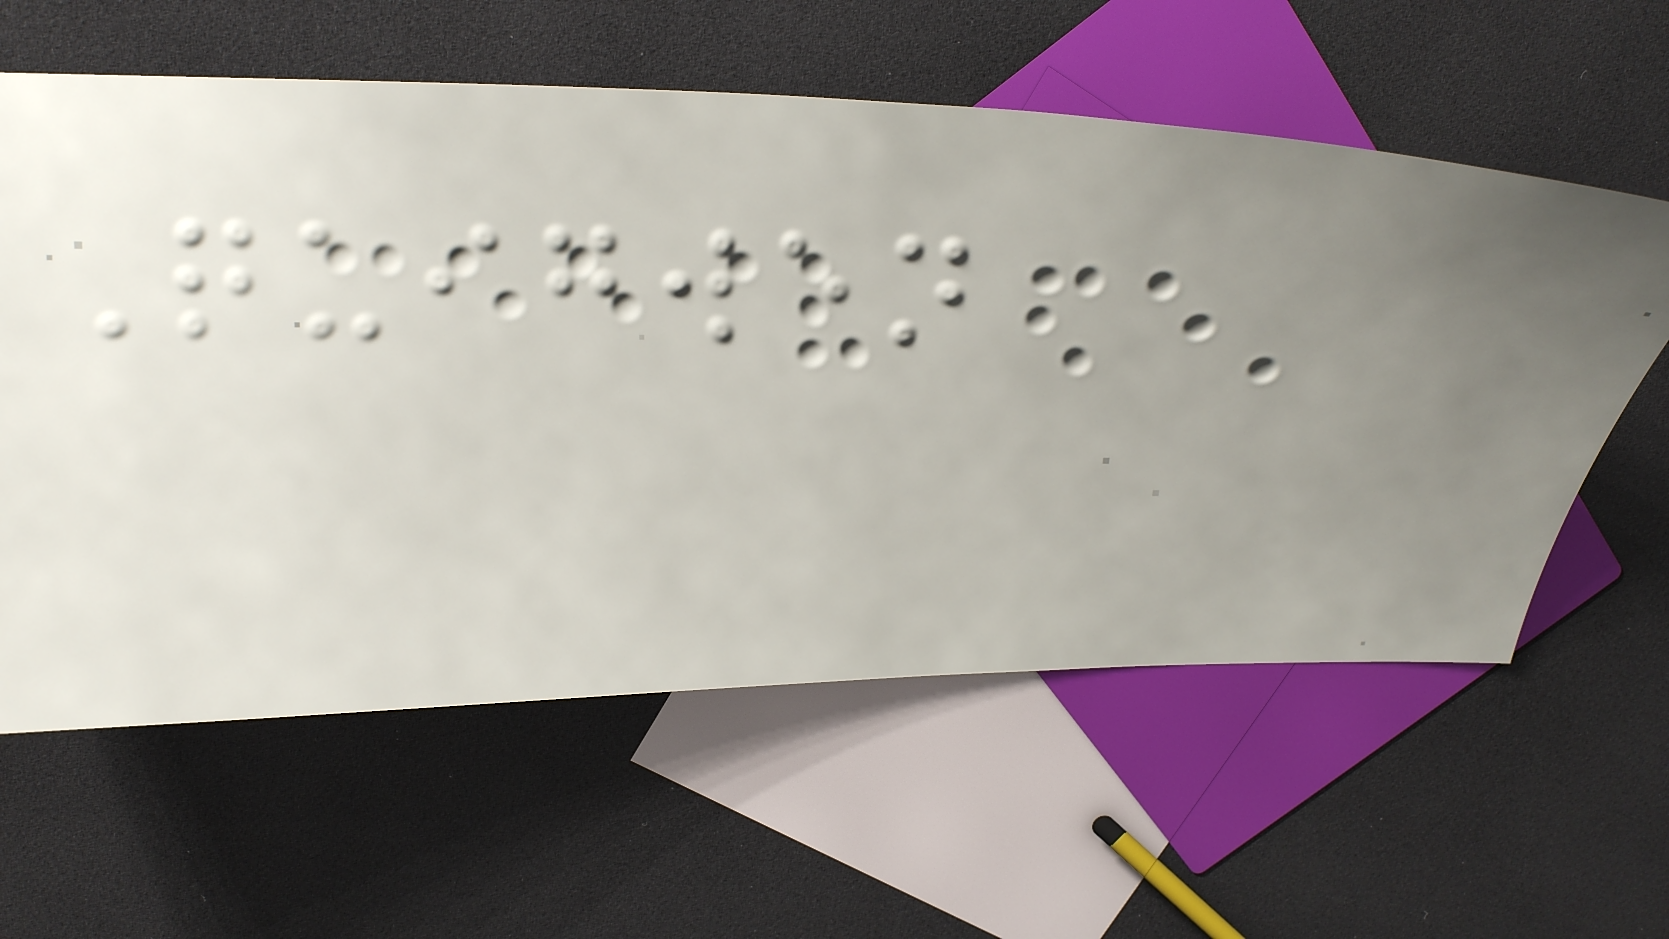Quigwen
